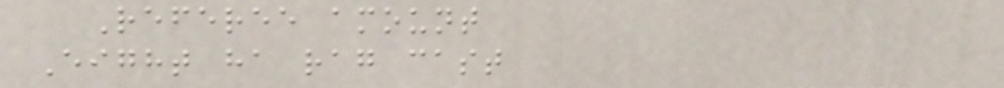Referee amount
Eight ha rag cast
